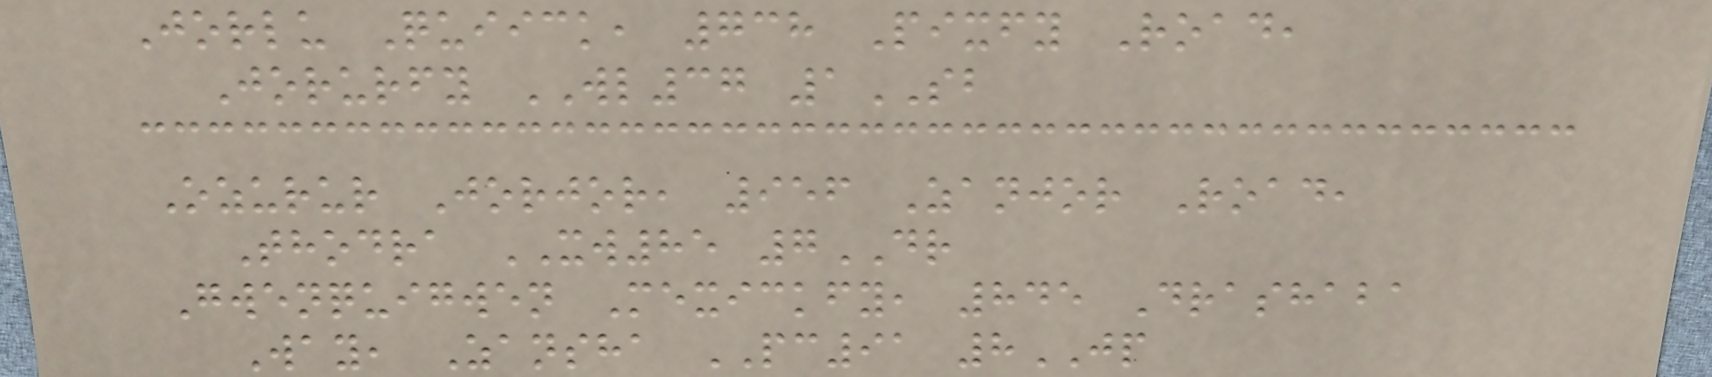Jorlu Quiick, 738 Pixfy Road,
Jorurfy WL37 1SB
Ozurur Jorjor, 956 Zanjor Road,
Thodra XW85 7DR
Gwenquigwen Mexickfy, 845 Drashaba
Way, Zansha PC91 8JP
